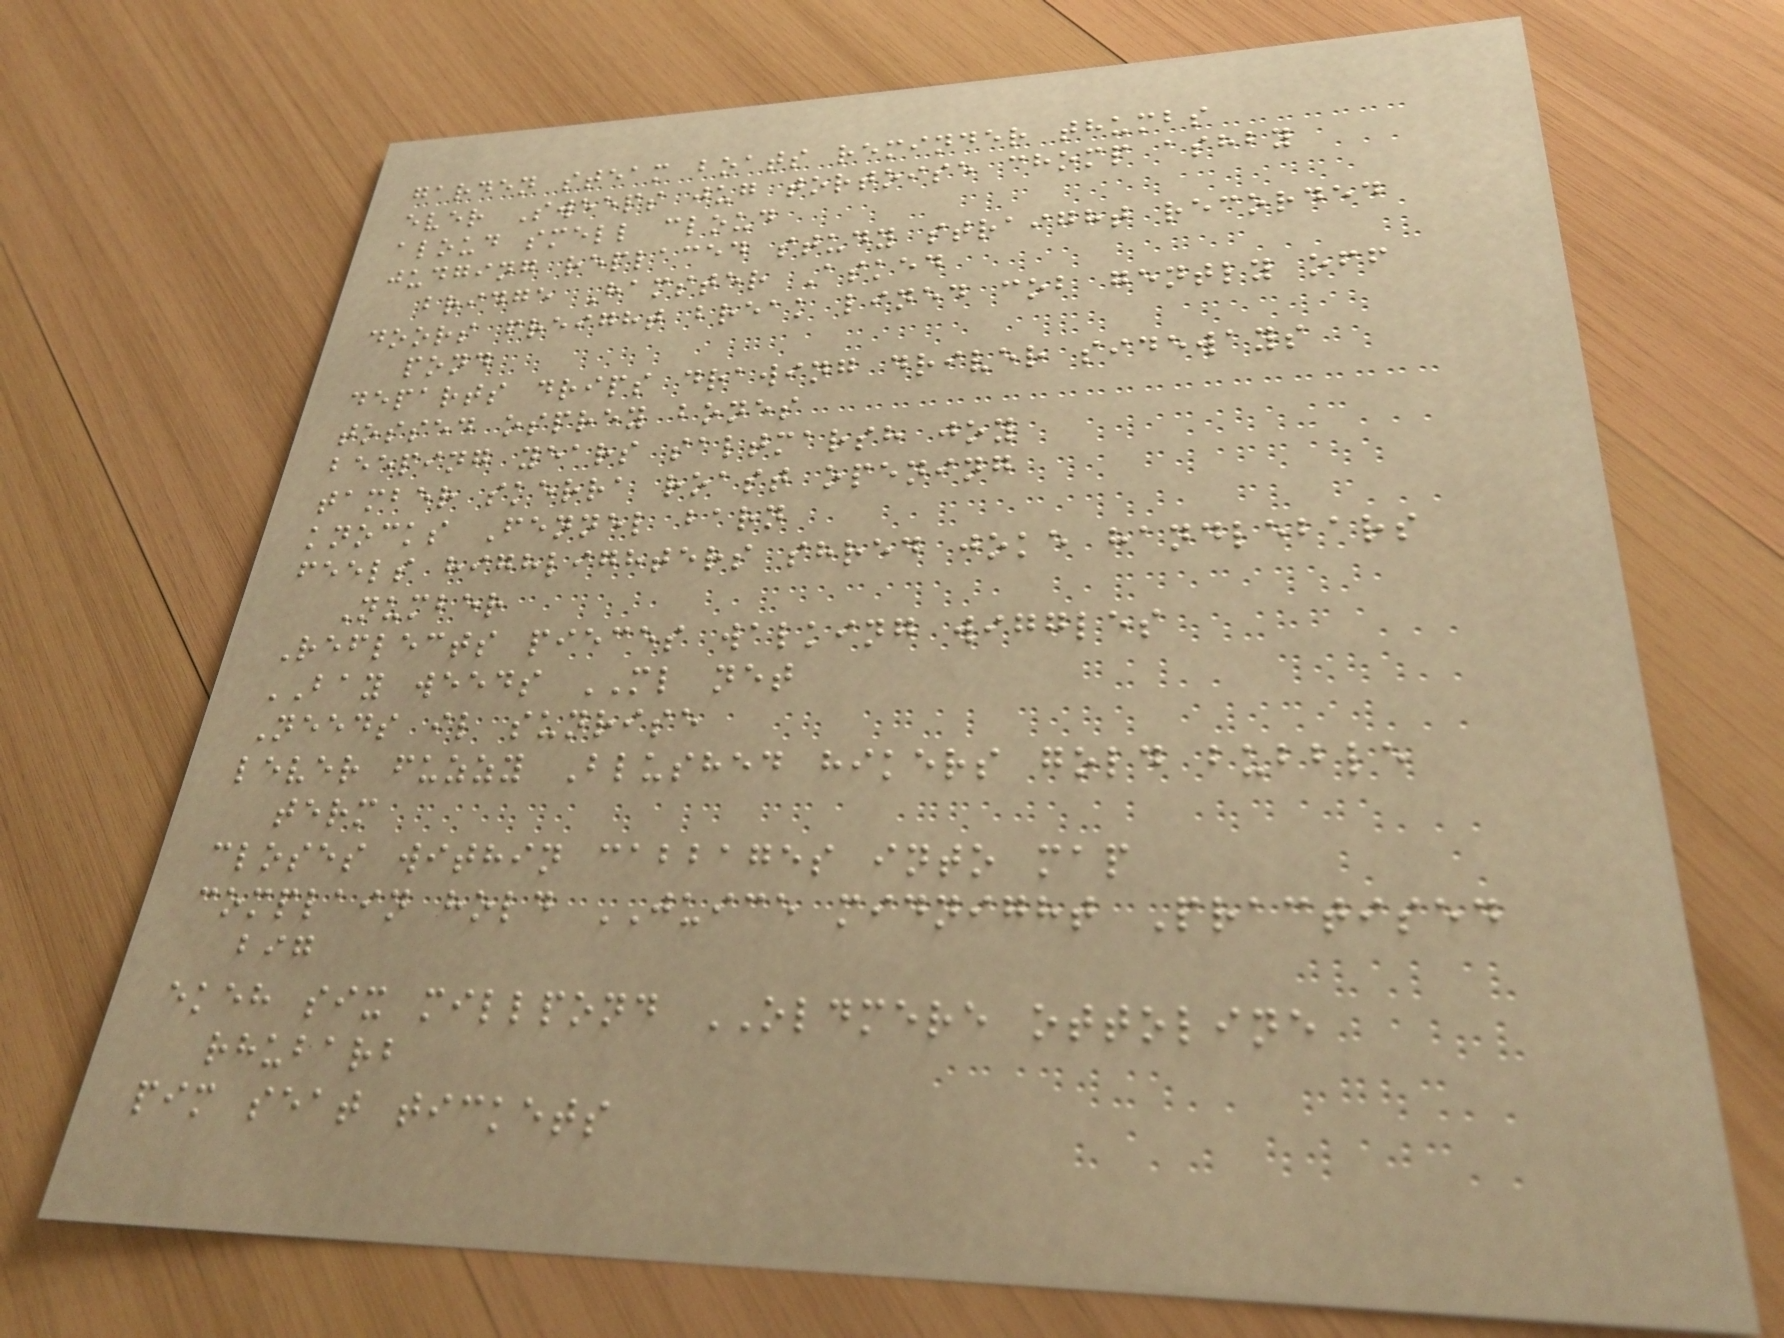garden steam boats reminder thumbs
ever Sweeps jug tortoise chomp ashby
aloud smell cloud
judging replaced study straight recorded
bridge Hamster Asked
doors freight break lined cob gently off
pond
departs drips drawing driver sideways
tossed osprey bones
beeping years saltmarsh joy
tamber skerra roast opening
knocks Fennel barn
feels highlighters shred joke handlebars
Number
Reflects pieces walking wiggles
BAY weeds ML net
Needs il sunrise
lever fuzzy Blushed hikers gold bubble
term
closes within cabbages into map
complain hold JUICE midnight Practised
big
ekeh six millpond OLDMERE ottoline
rhubarb
pim seat tickets
